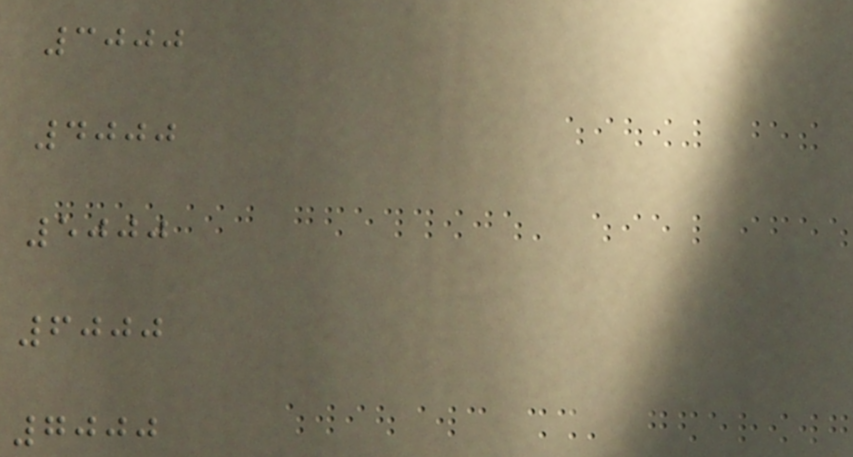3000
4000
5000
6000
7000
